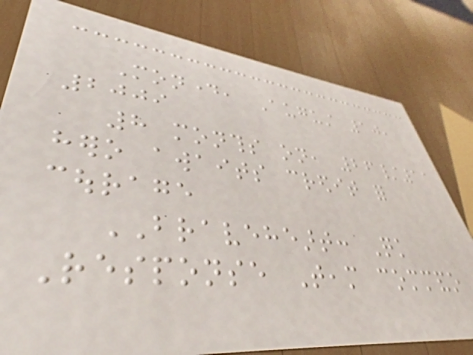Monday, August 10,
2009
8 months on, 26/11
hero awaits credit for
courage
BRAVEHEART: Quick
Response Team commando
